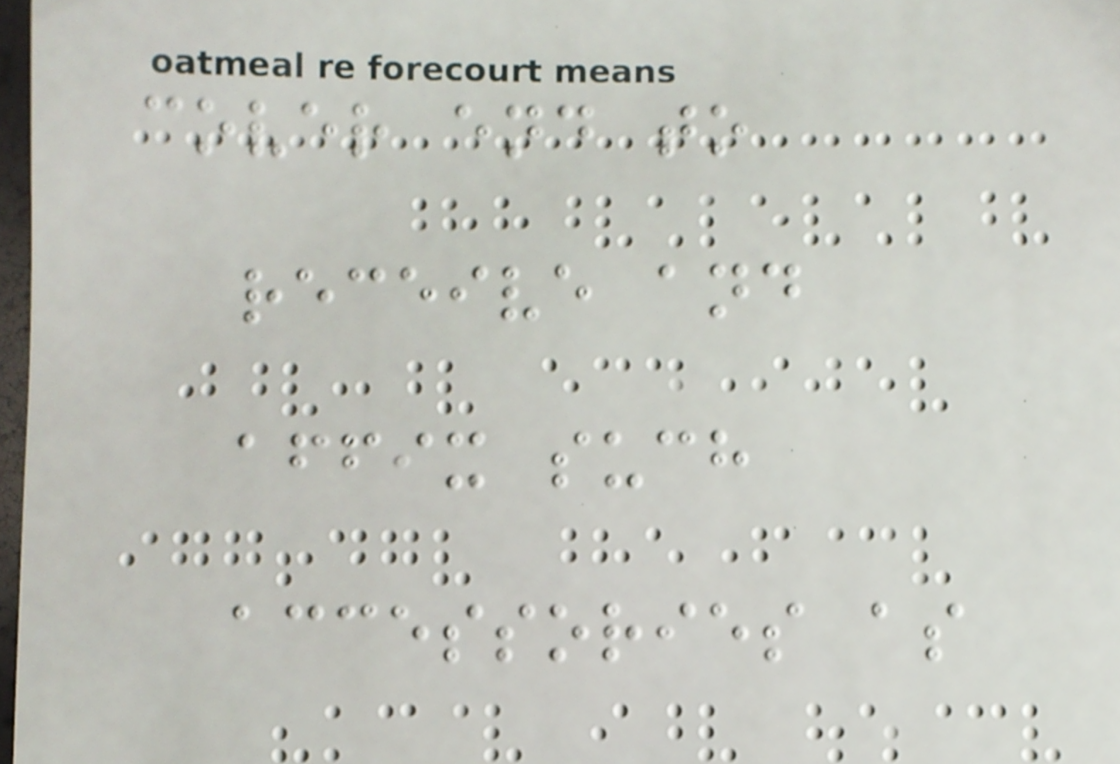cover end to
receive and
affix such
accessories as
